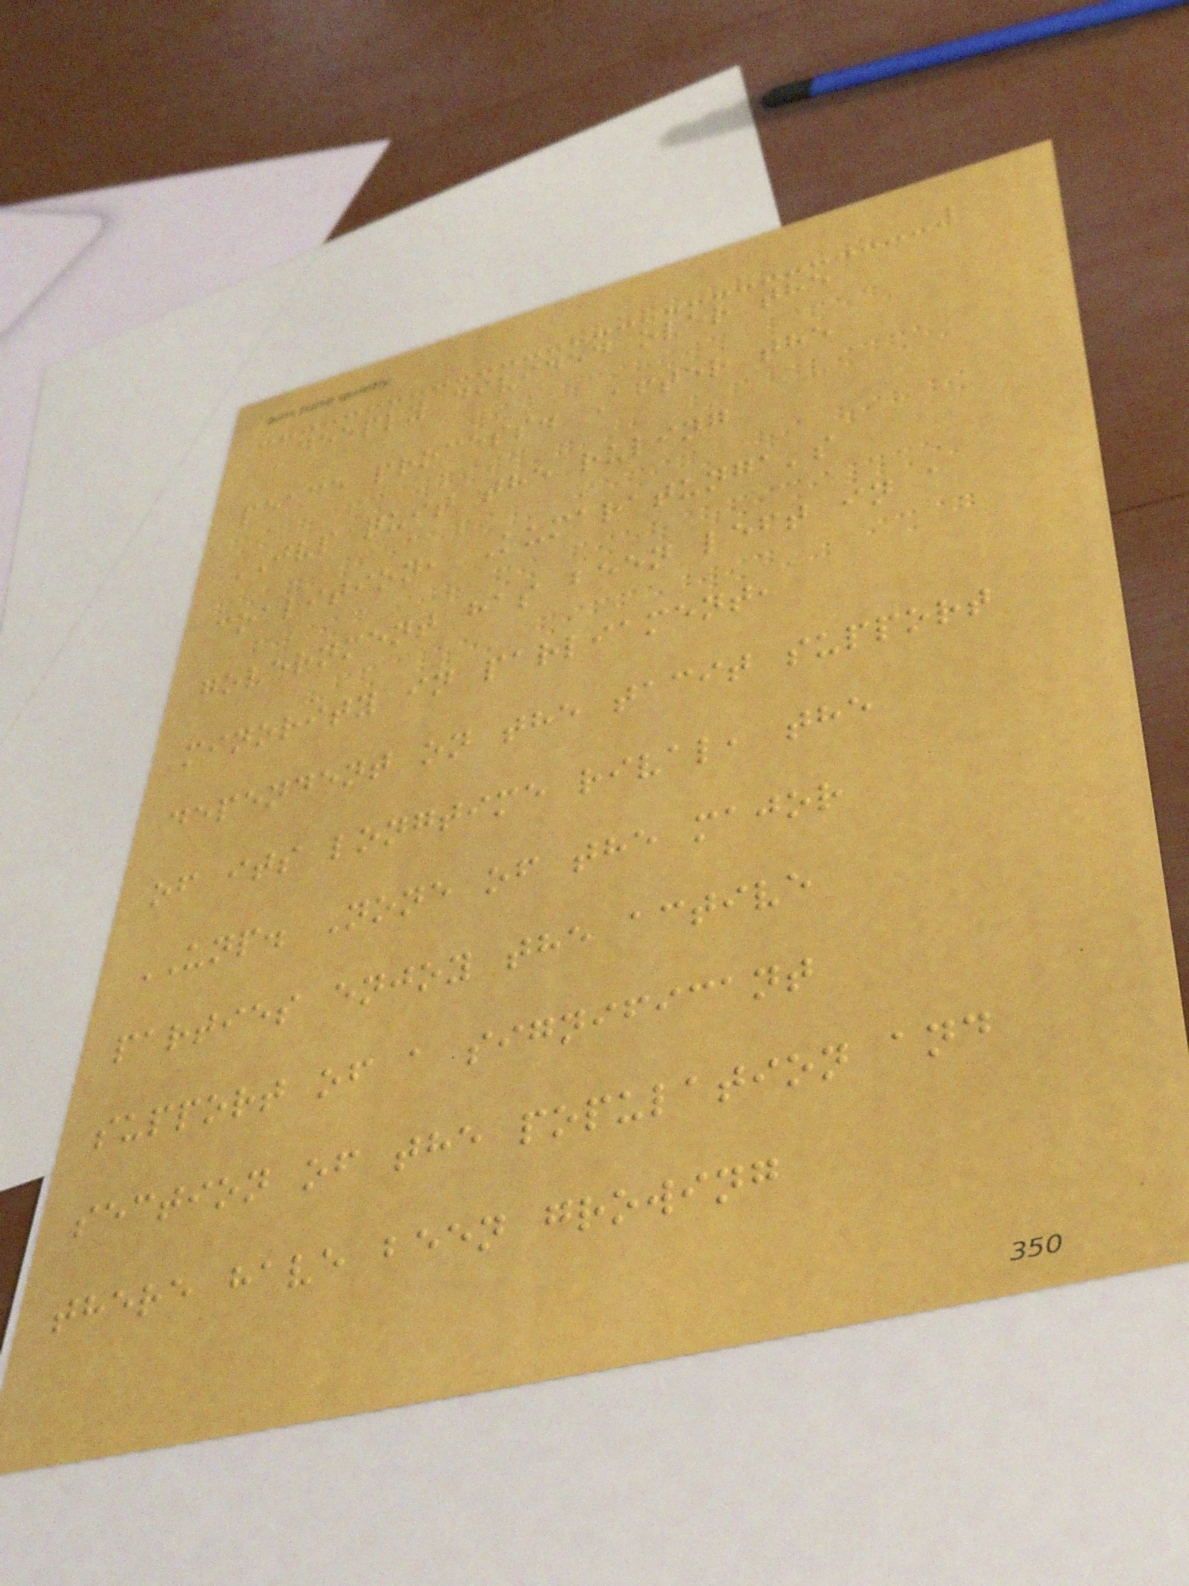deeply divided over the
peace process. After the
JVP quit the ruling
coalition, Kumaratunga's
government has been left in a
minority in parliament,
dependent on the tacit support
of its longtime rival, the
UNP. None of the major
parties enjoy the active
support of a significant
section of the population and
there have been growing
